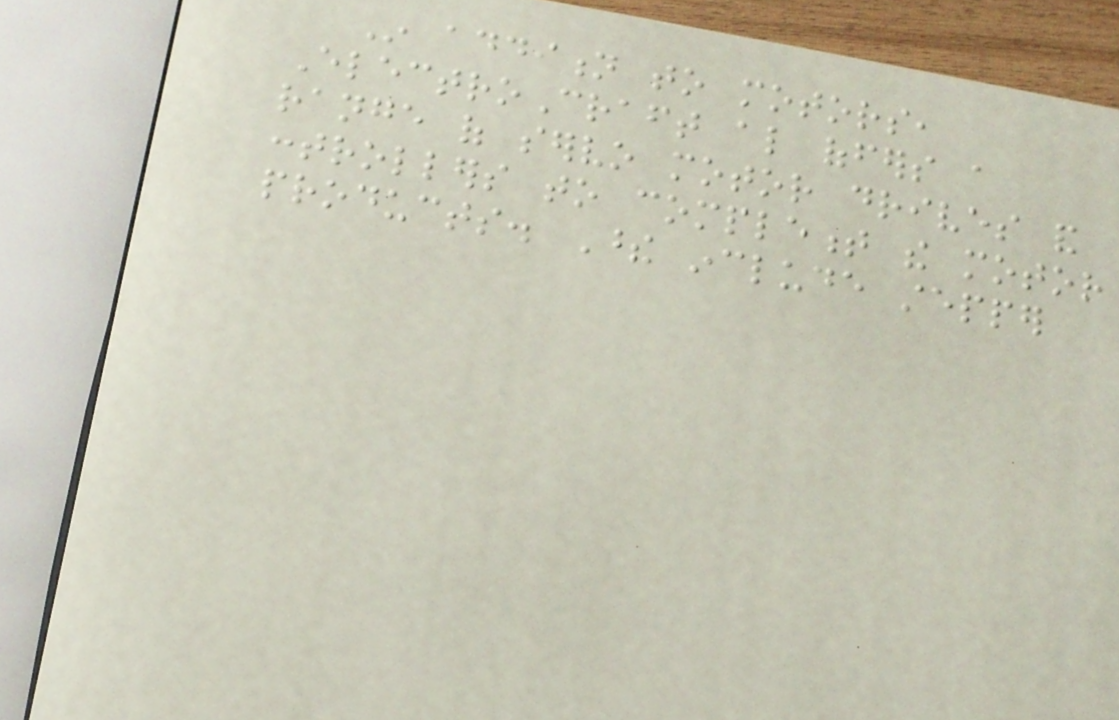In addition to motors,
ElectroCraft also offers a
range of servo motor drives and
controllers to complement the motor
products. These include stepper
